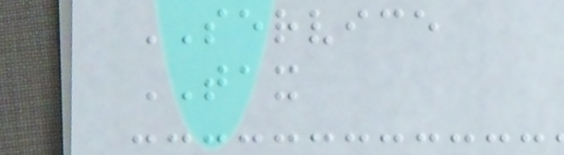SERVICE
TAX
